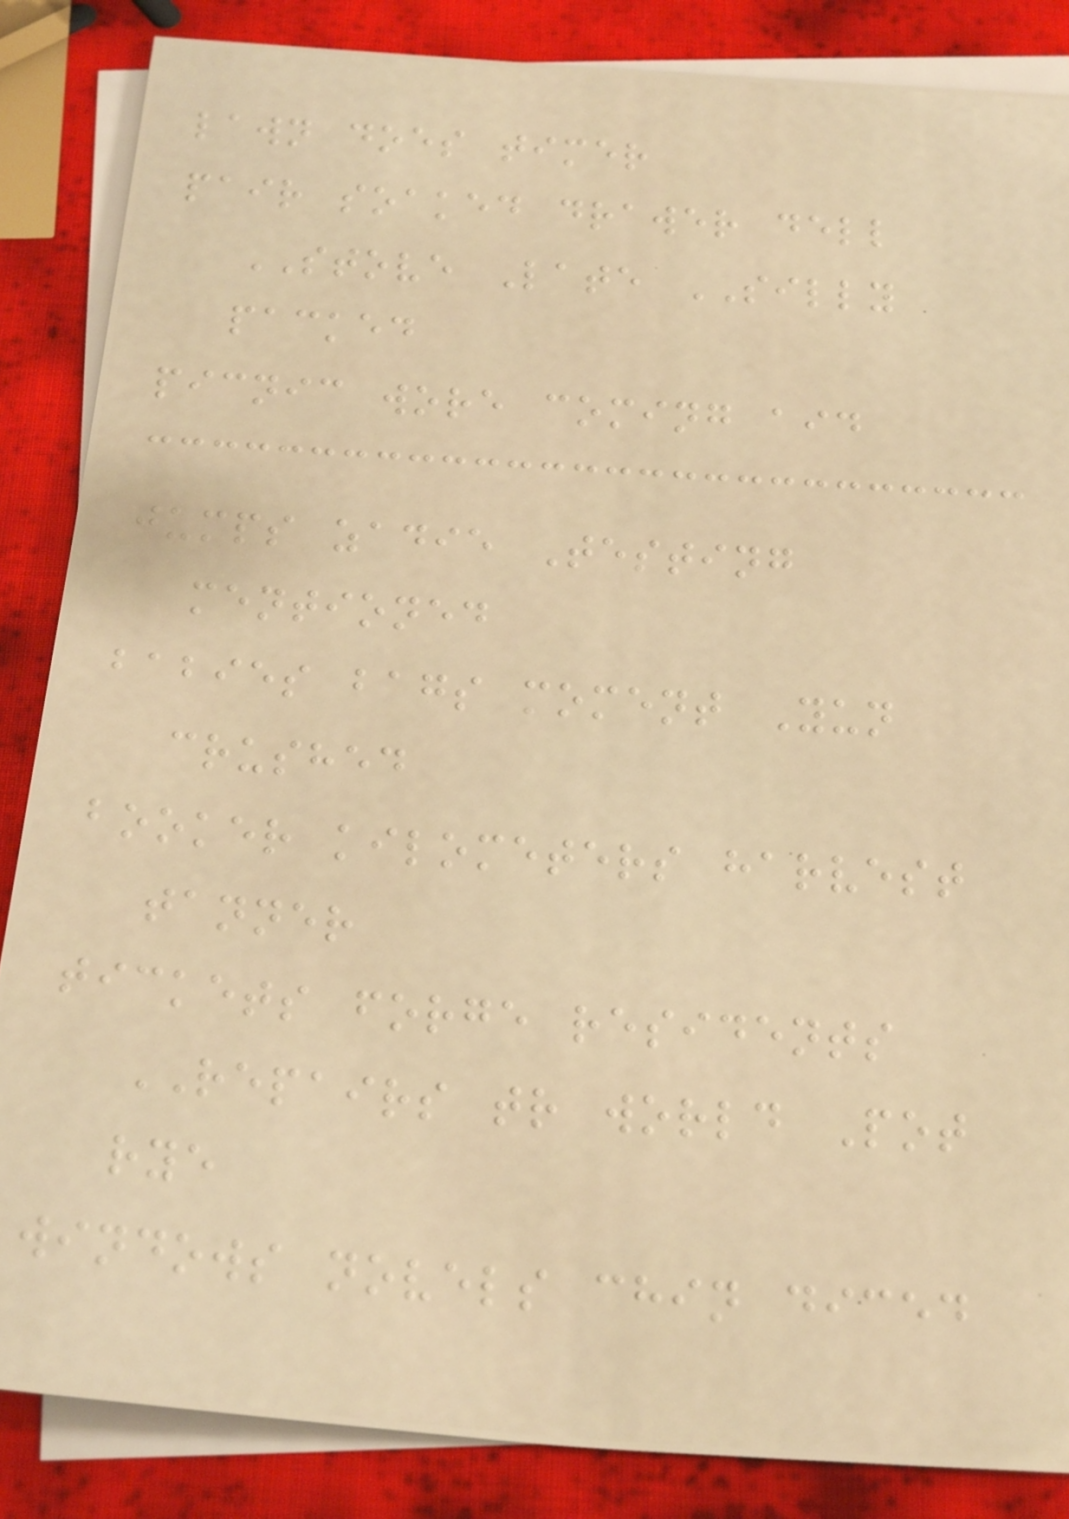lawn does timer
pair soaked drawer dell
STOVE Late SILLY
packed
picnic wore coming aid
jumps zadie Testing
mentioned
babies bags moment Yun
crushed
booker kilometers harvest
tanner
tickets forge residents
REPAIRS tr world Pot
rye
windows novels chin diced
